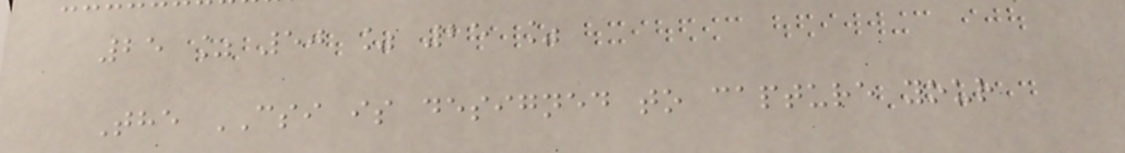25 % 50 % 25 %
The CSI is designed to capture your
